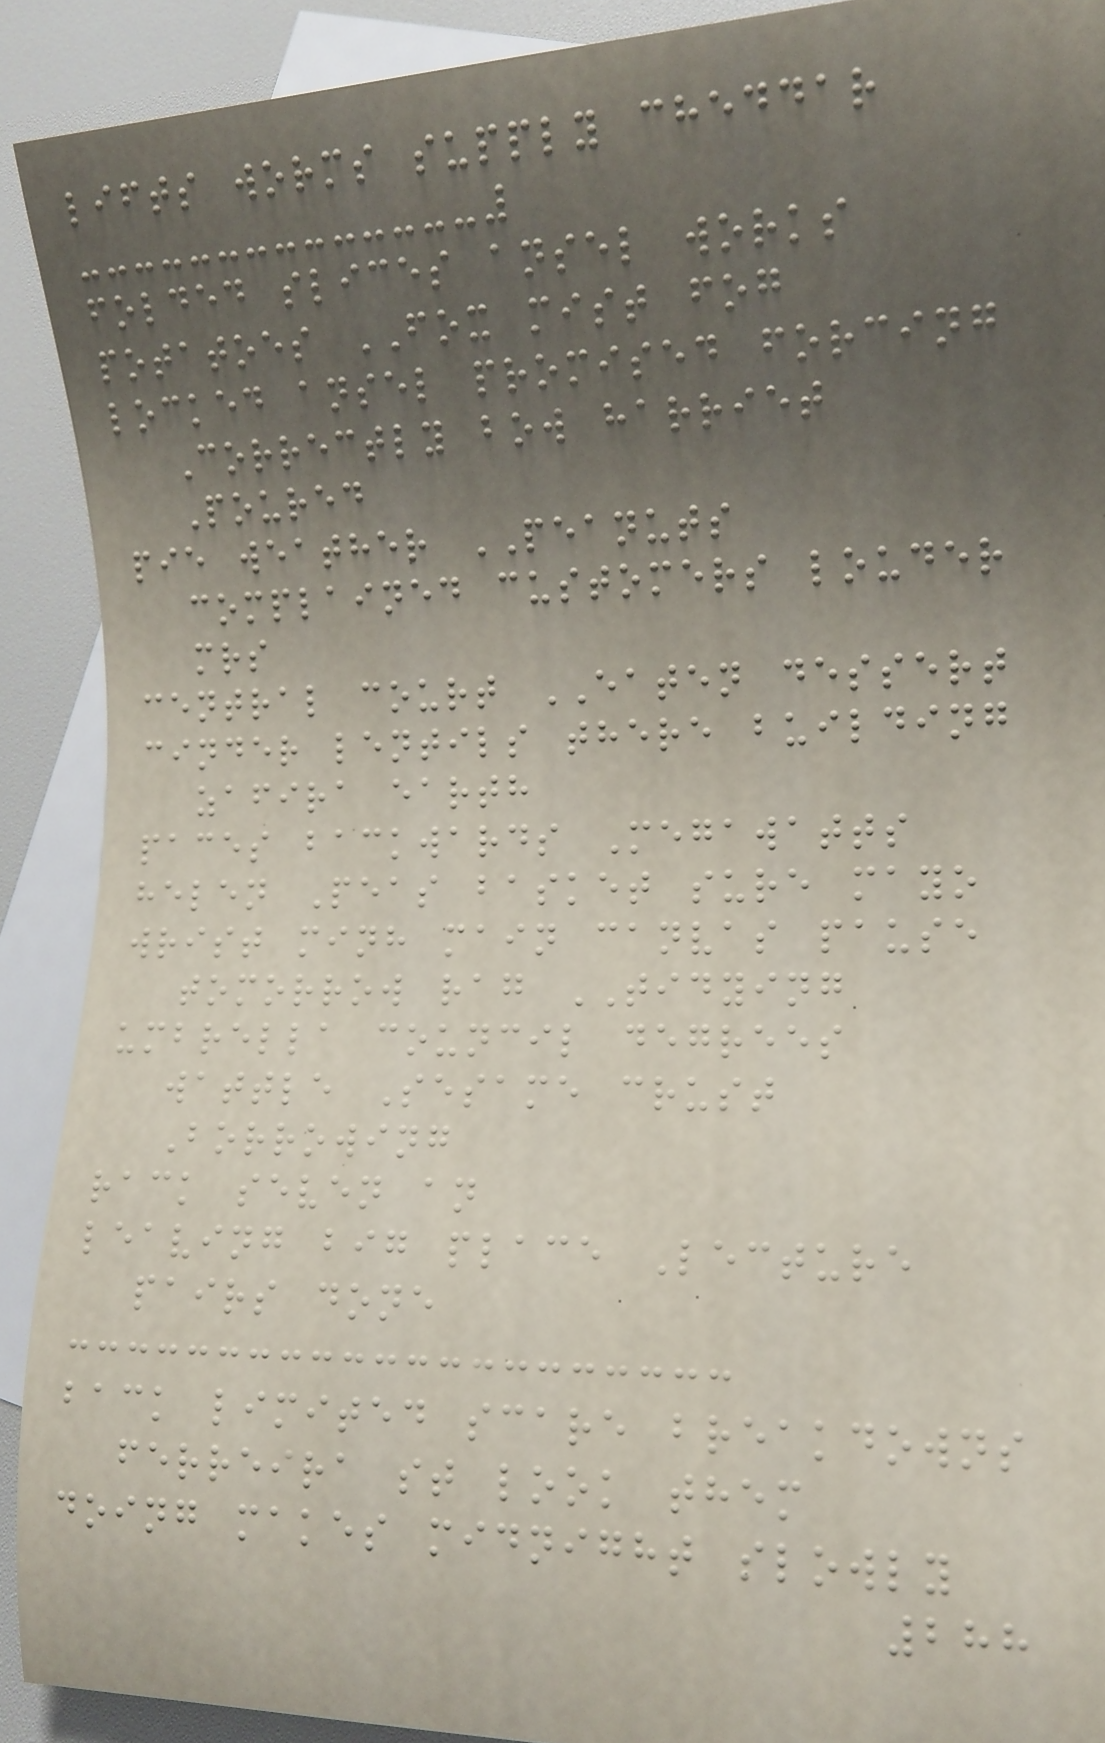lifts worms supply cheddar
folded slices ansel works
potatoes FOX mist fog
locked ansel promised forcing
Correctly bow harriet
Poured
pie weather PEANUTS
complained customers louder
mrs
central court EATEN dessert
cinder lentils there building
zafira earth
paces backwards Megawatts
helen Peas basket sure mayo
wrist minh main canvas pause
tomorrow rag TIDYING
umbrella council degrees
wattle Sesame crust
Borrowing
rack seven an
leaving big place Lecture
pairs done
back limited scare breakdowns
ferreira st look them
doing makes midnight slowly
288
